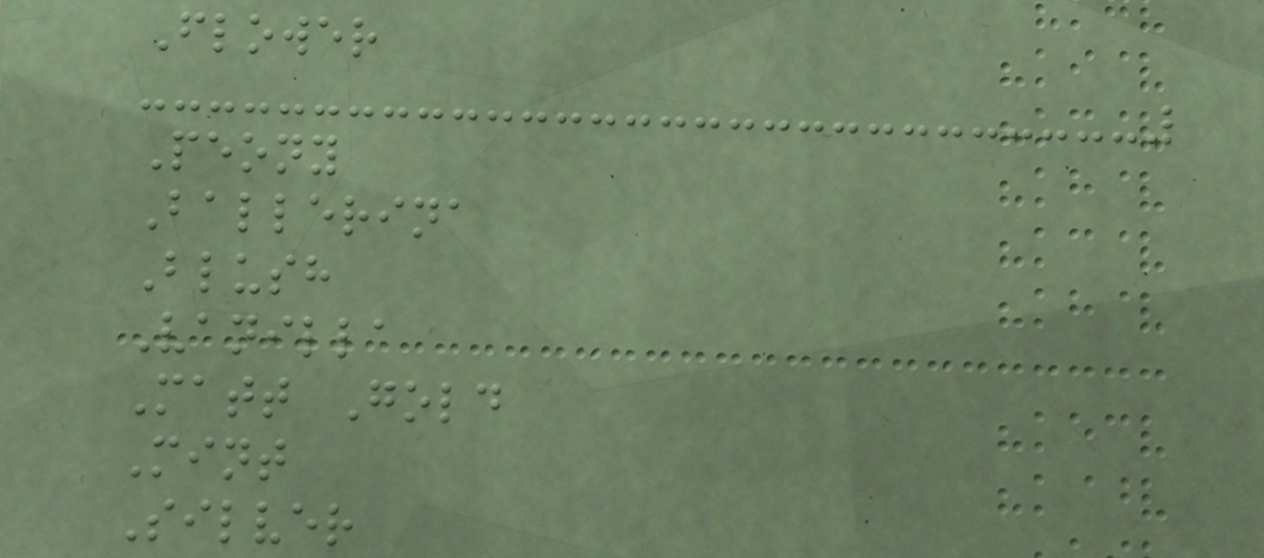Flower
Peony
Ballerina
Blush
Vanilla
Matt Gold
Mint
Silver
